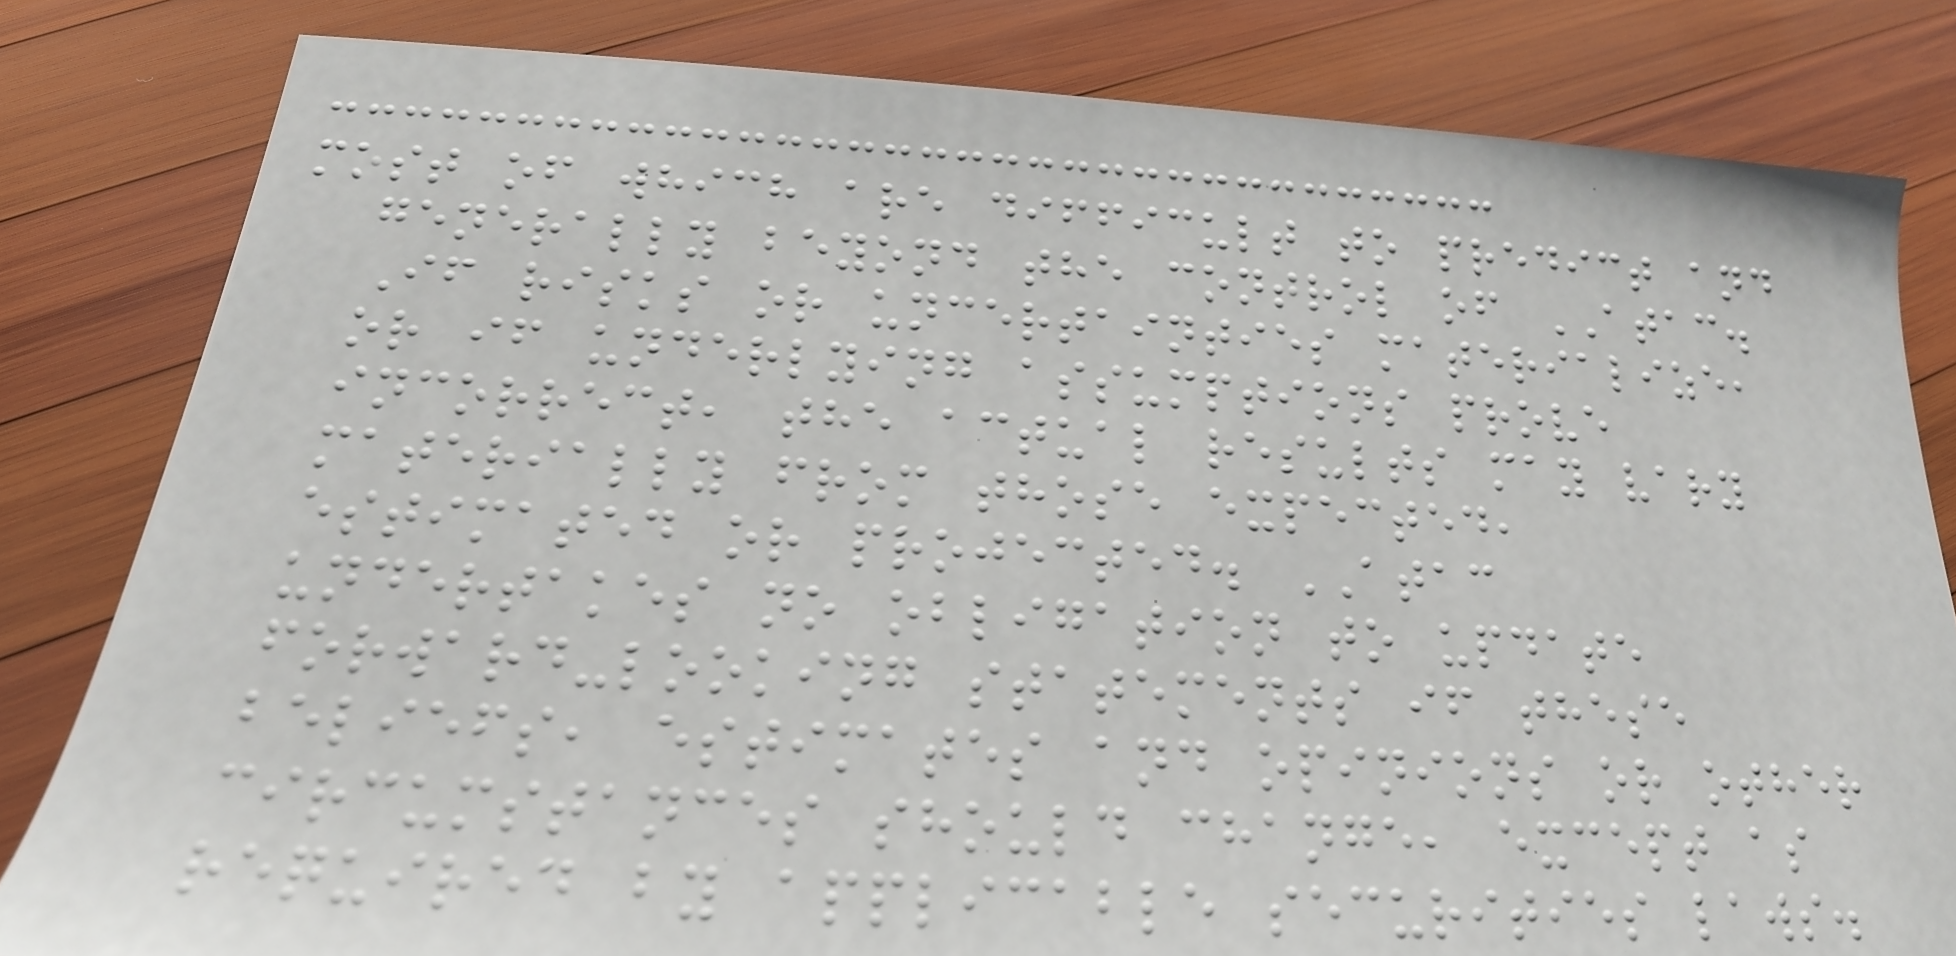most of which are difficult to predict and
generally beyond the control of ATAC.
If risks or uncertainties materialize,
or if underlying assumptions prove
incorrect, the actual results may vary
materially from those expected,
estimated or projected. ATAC
undertakes no obligation to update
forward-looking statements if these
beliefs, estimates and opinions or other
circumstances should change, except as
required by applicable securities laws.
